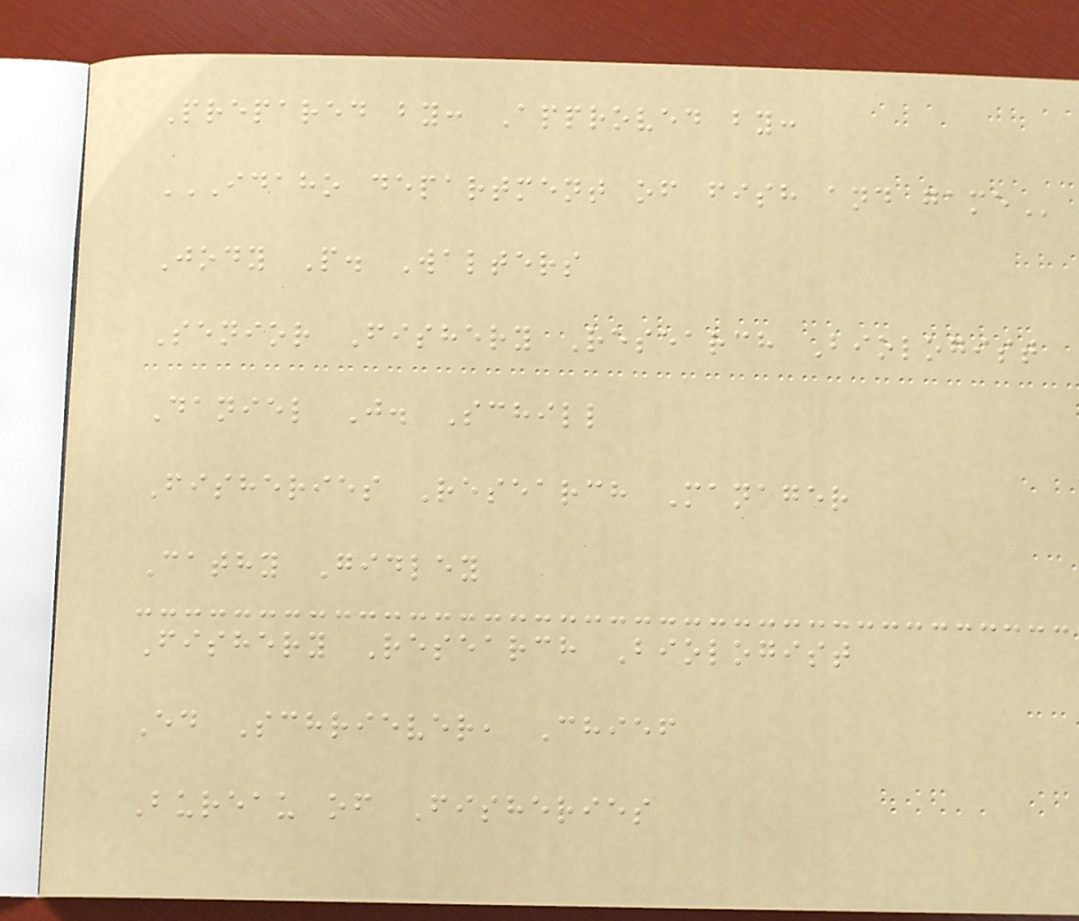Prepared by: Approved by:
IDAHO DEPARTMENT OF FISH AND GAME
Jody P. Walters
Senior Fishery Research Biologist
Daniel J. Schill
Fisheries Research Manager
Cathy Gidley
Fishery Research Biologist
Ed Schriever, Chief
Bureau of Fisheries
